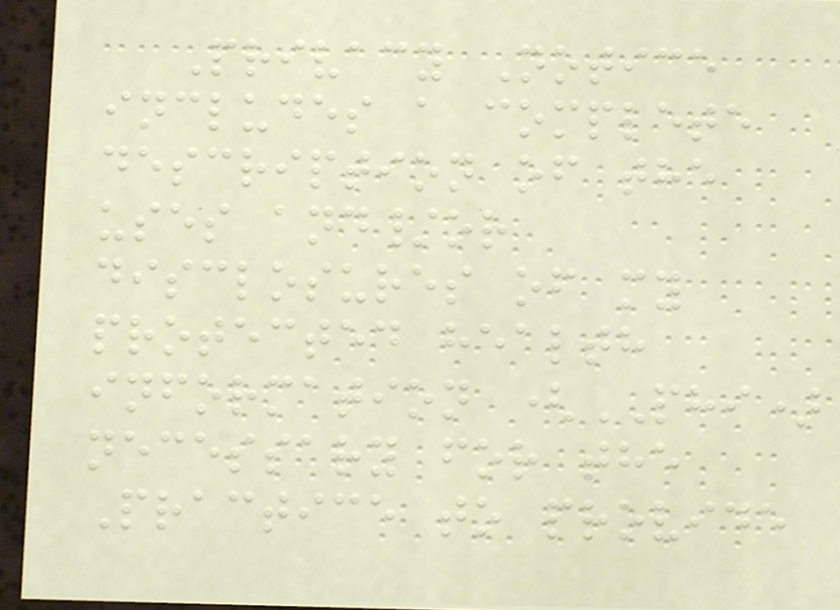Privacy Notice
includes a complete
description of the
uses and/or
disclosures of my
protected health
information (PHI)
necessary for the
Practice to provide
